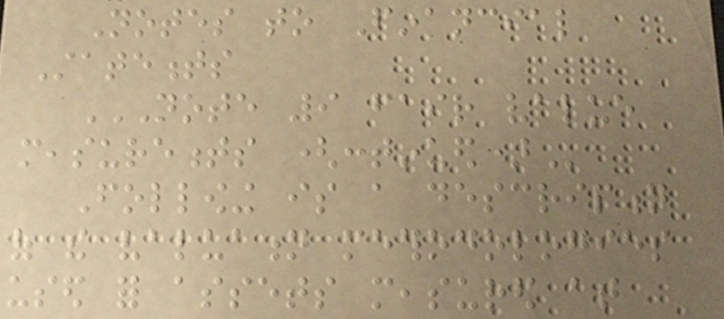Notes to Financial
Statements
NOTE 9 FAIR VALUE
MEASUREMENTS (CONTINUED)
Following is a description
of the valuation methodologies
used for assets measured at
